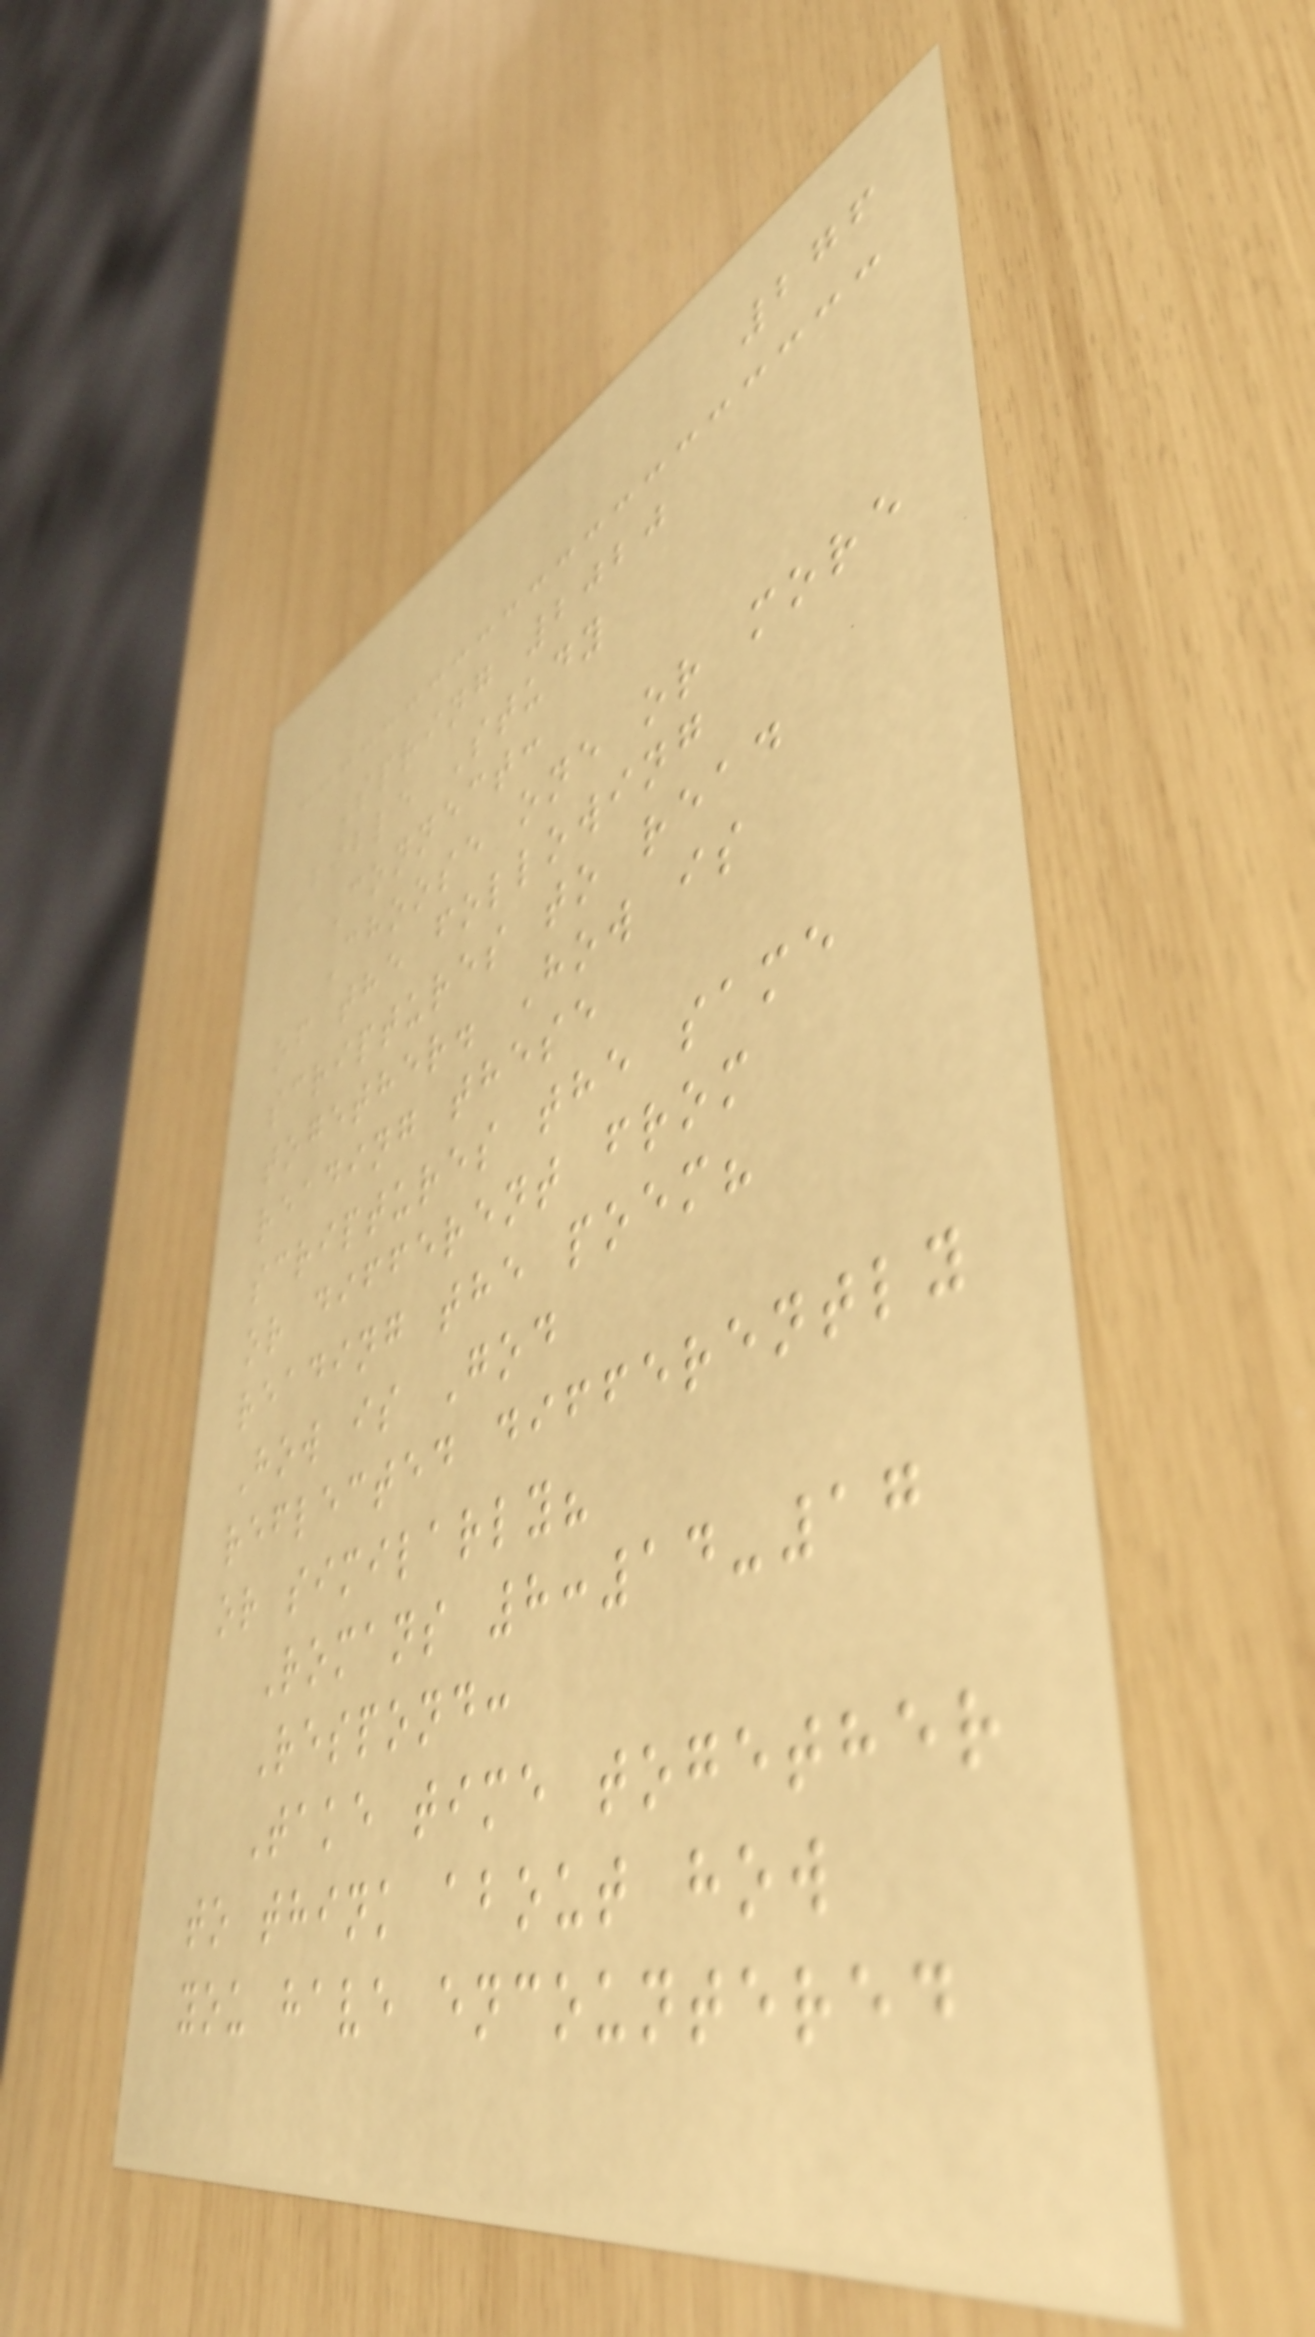276
Spring 2020
Bible Study
Connect:
Choose one or more
of the following
scriptures to read
together. How is
reading these
scriptures the same
or different from
reading the poem?
How is God
reflected differently
or similarly?
Romans 8:14-17
Respond:
Take time together
to think about how
you have encountered
